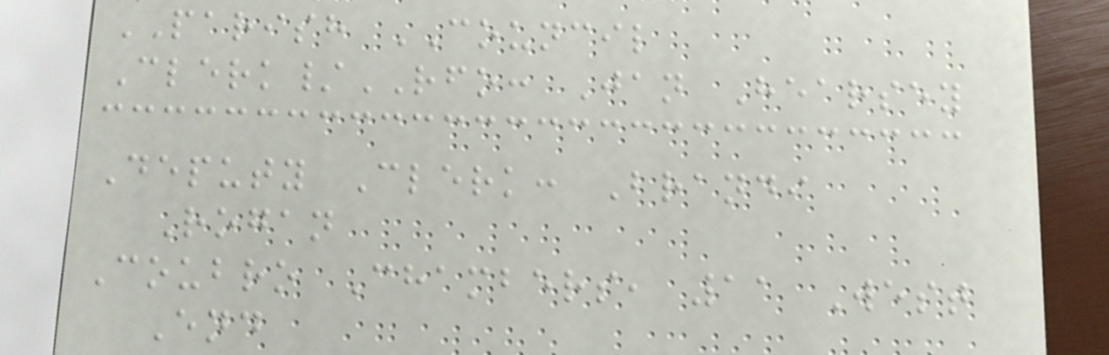PARISH COUNCIL
Clerk/RFO: Jan Hearsey
Deputy Clerk: Brandi
Rogan
Coubro Chambers, 11 West
End
